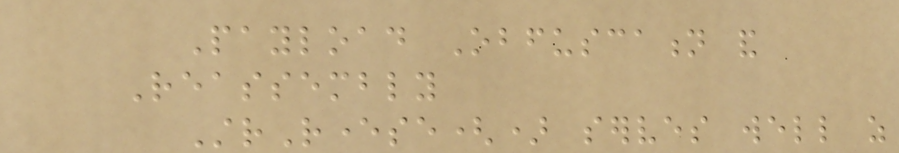Payload Obfuscation and
Reassembly
StrReverse() serves well as
